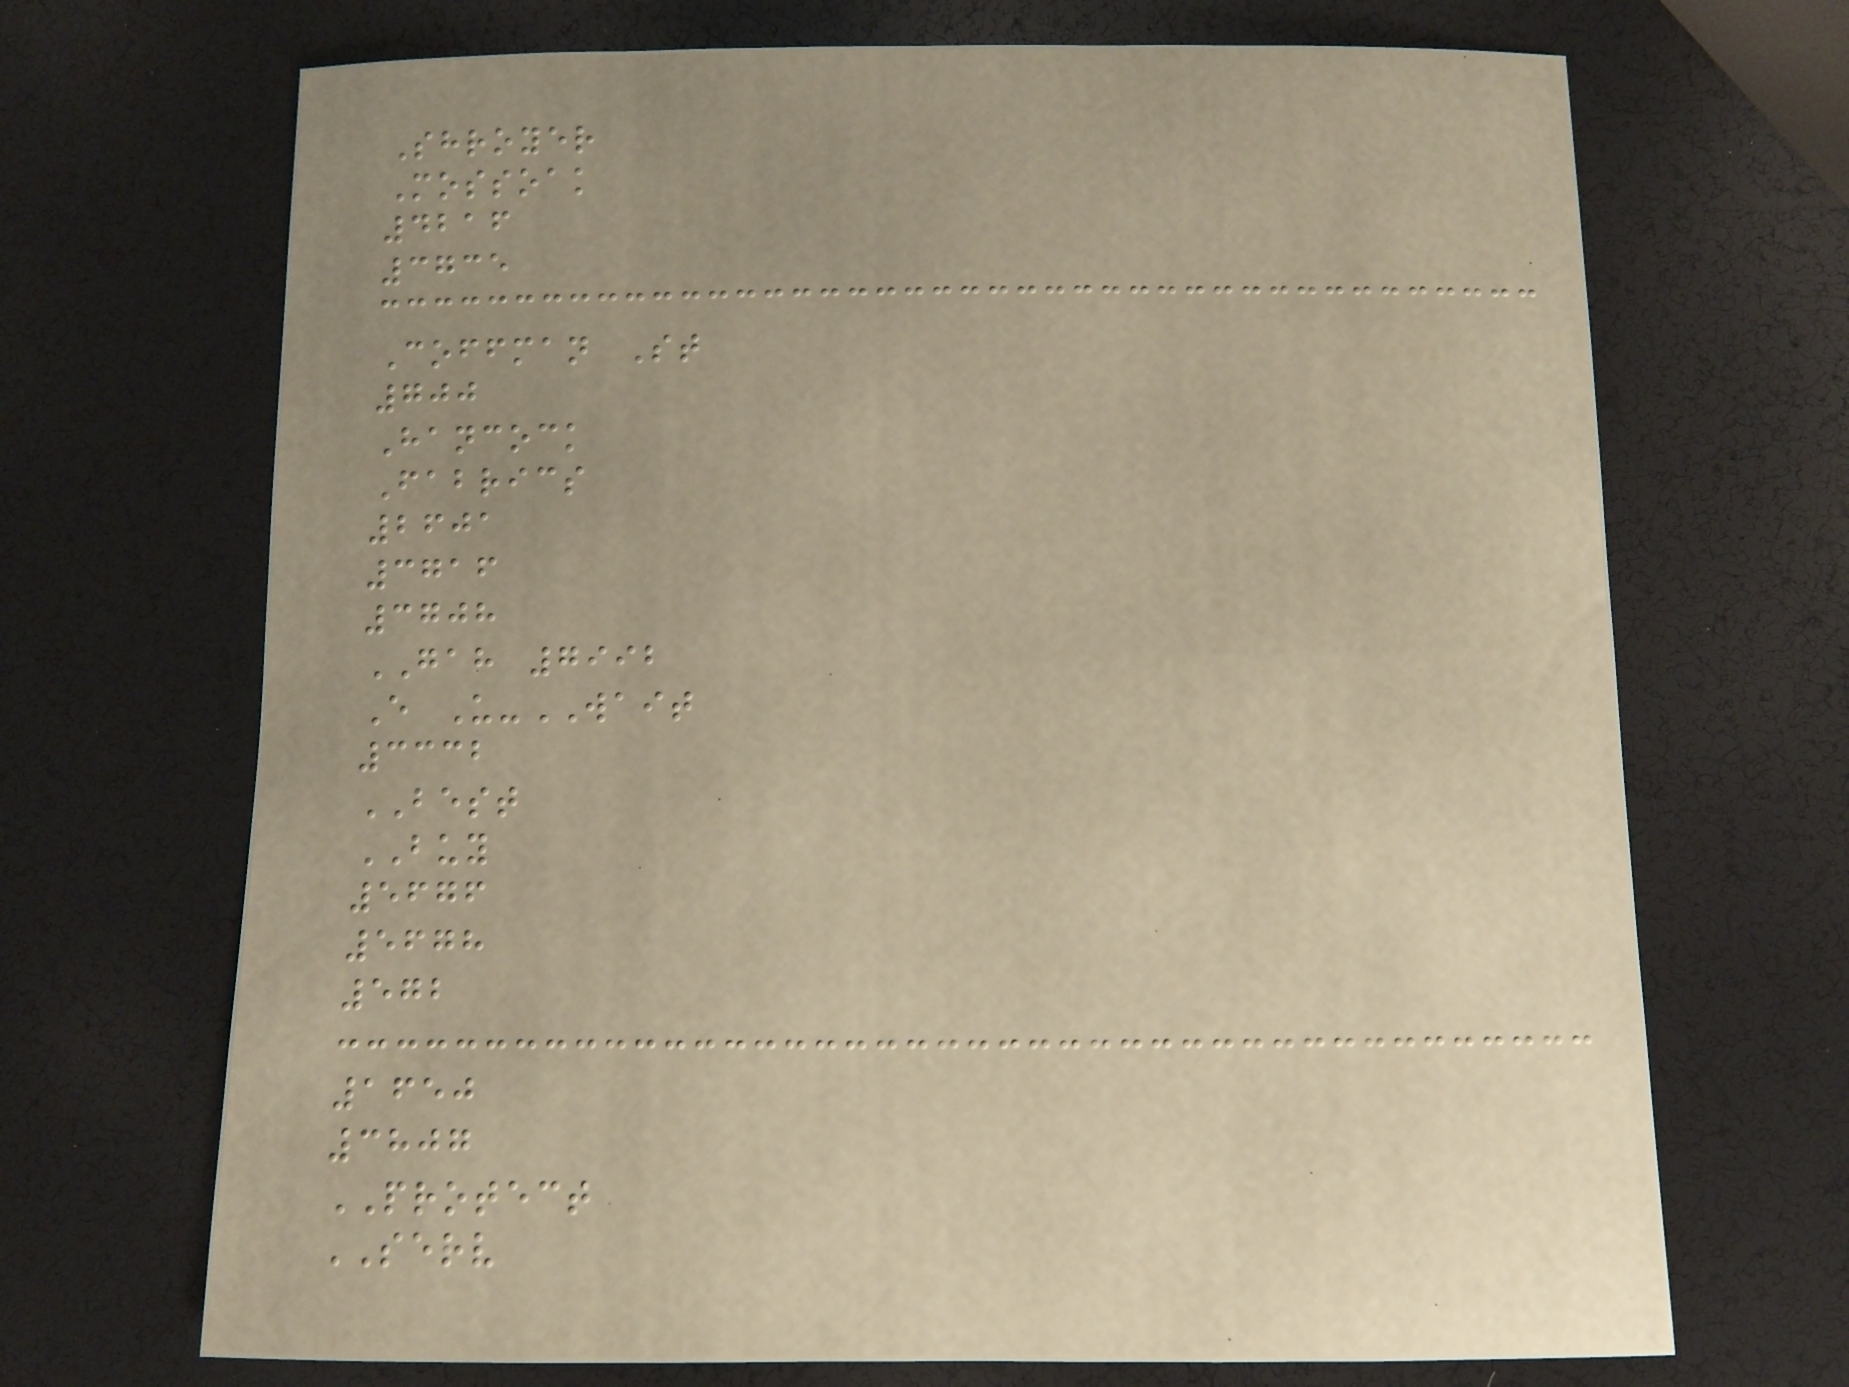Shroyer
Mossoak
4216
3735
Coffman St
700
Hancock
Fabrics
2601
3716
3708
GAH 7992
E U-WAIT
3332
BEST
BUY
5676
5678
572
1650
3807
PROTECT
SERV
